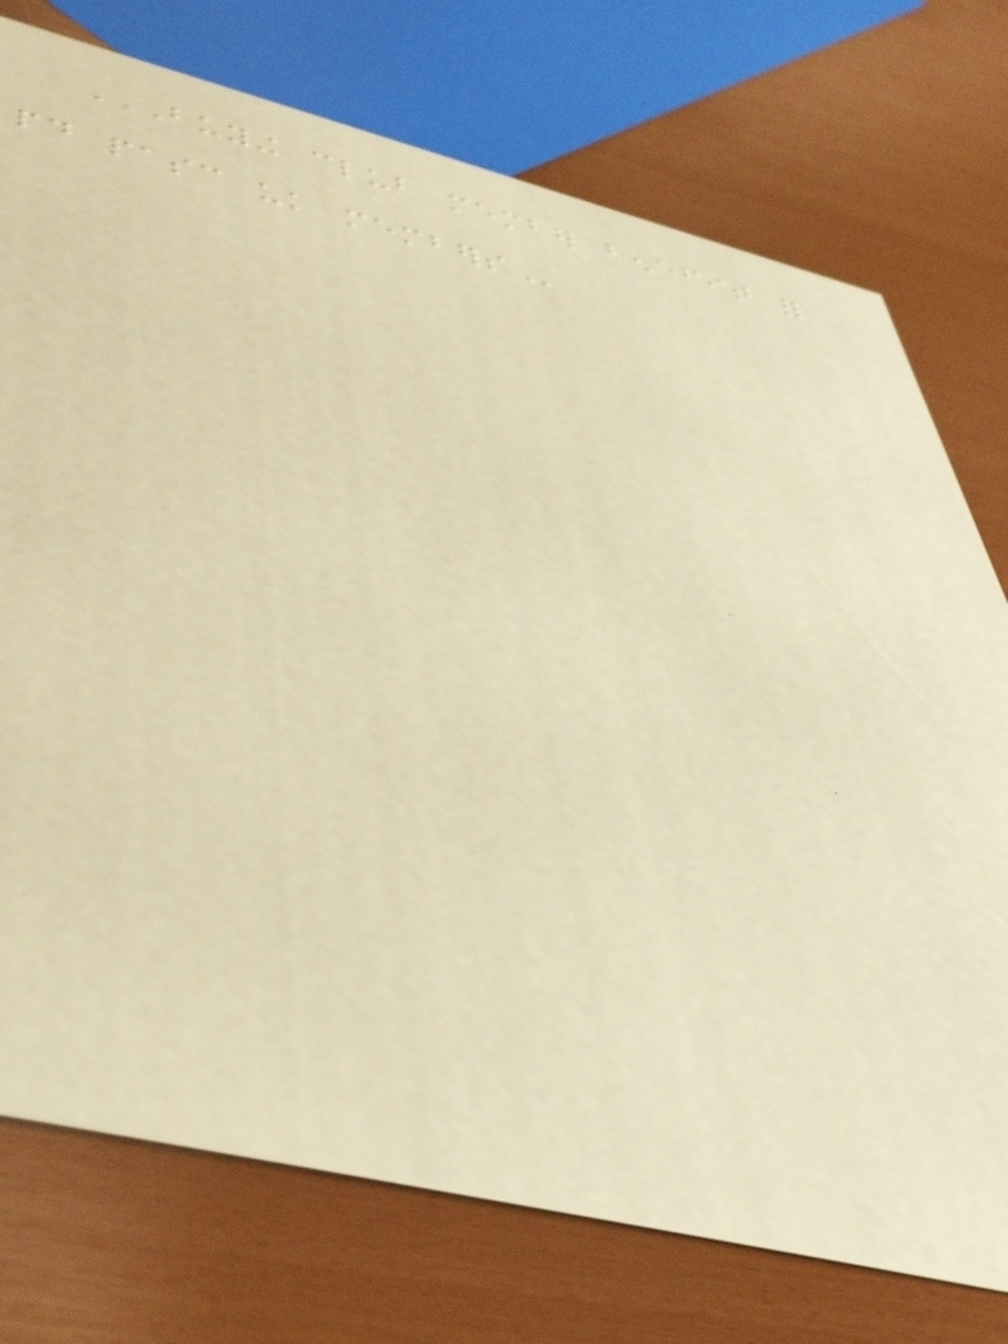BUYING CLUB MEMBER BENEFIT FOR
PAID PASC UK MEMBERS
